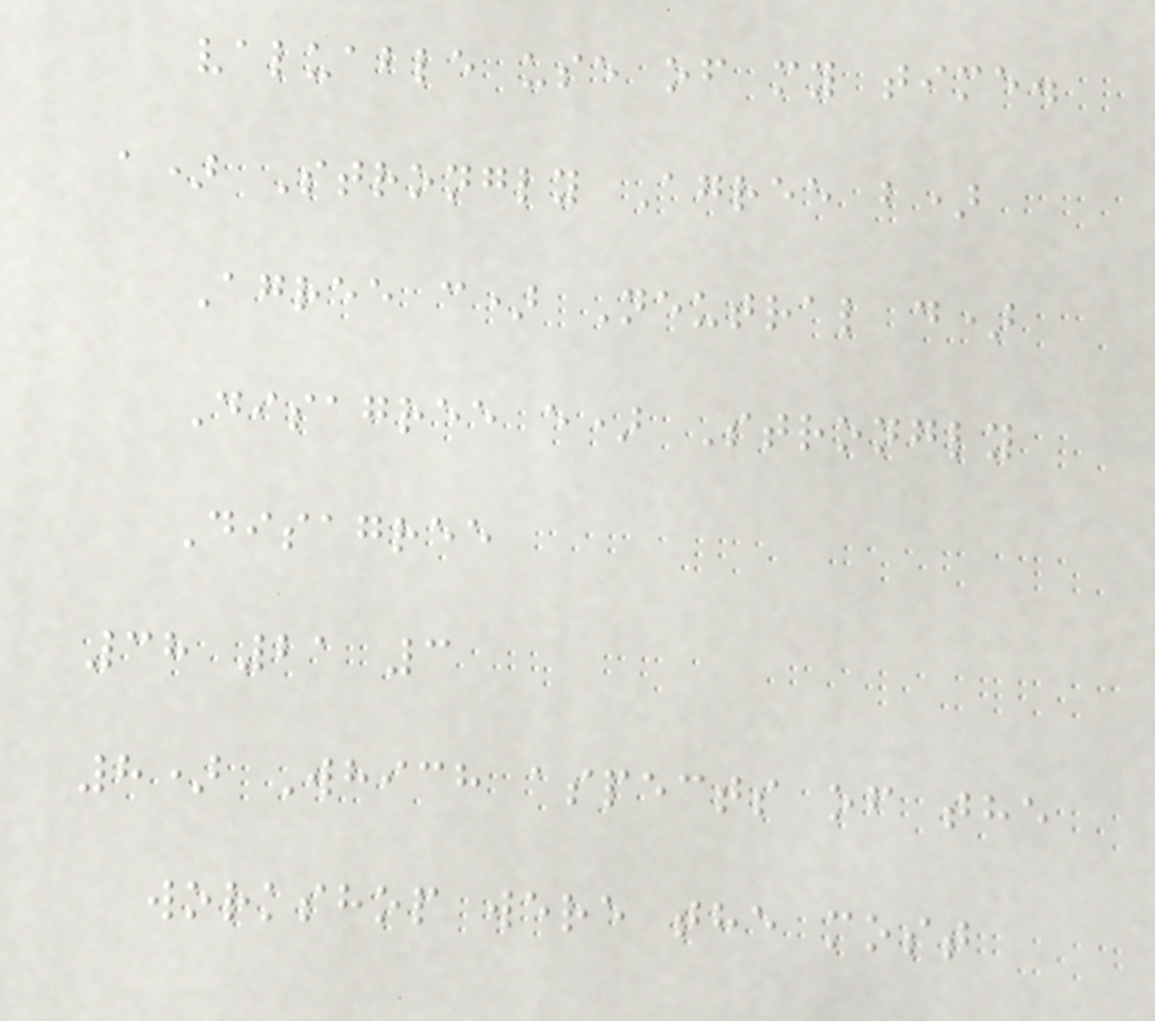valuable use of my time.
a) Strongly Agree b)
Agree c) Neutral d)
Disagree e) Strongly
Disagree
38 21 3
8) Which aspects of the
workshop were the most
